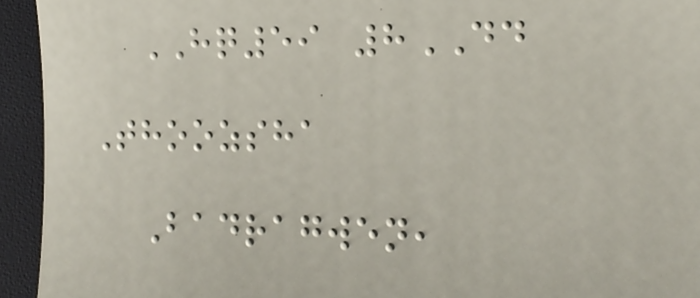HQ59 8DD
Thoozsha
Badragwen,
